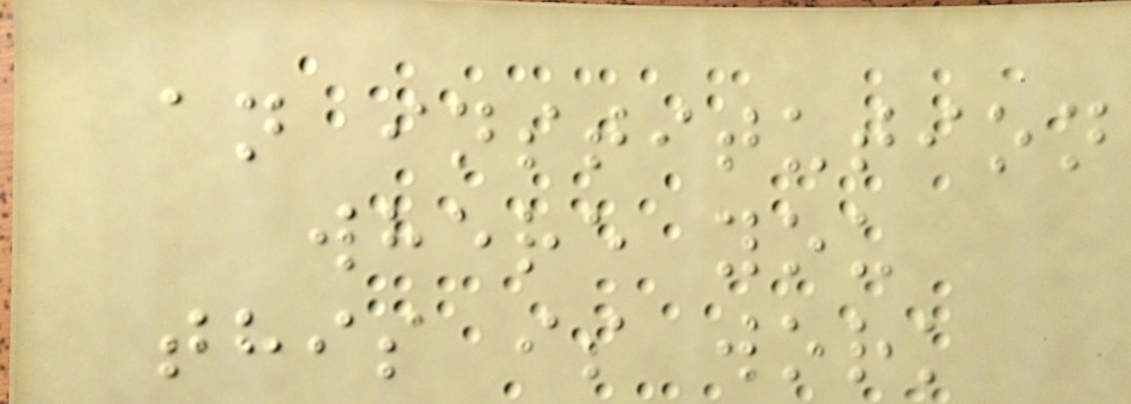an institution
where you
this is work
